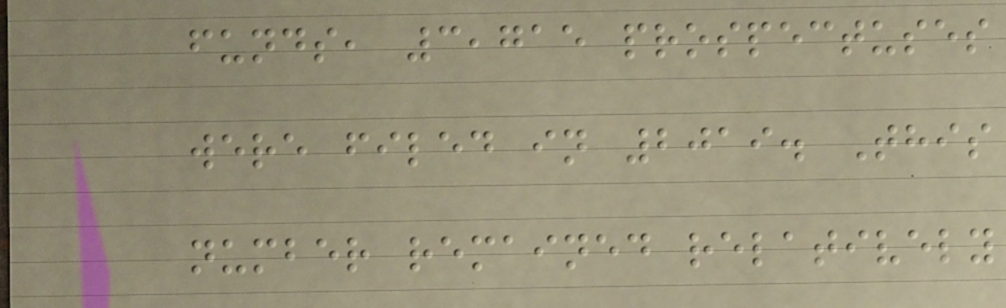funds, 3,715 prospectuses
were filed in 2019. This
number remained relatively
